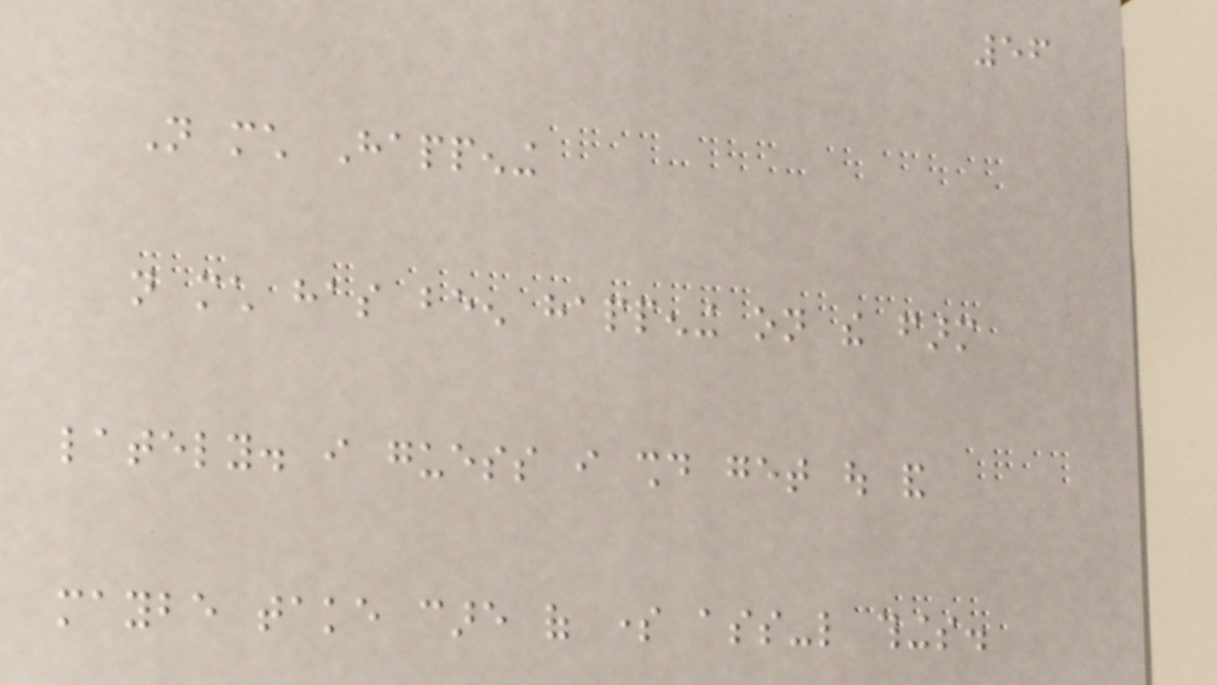56
Not much Happening
not much has been happening on the farm
lately. i guess i should get out and
maybe take care of some ass-like things.
